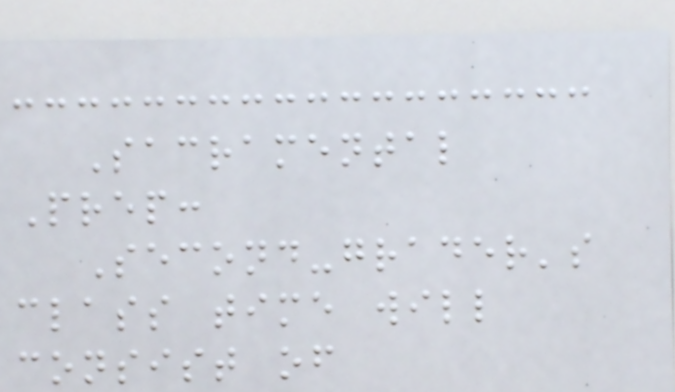Sacramental
Prep:
Second-grader's
class time will
consist of
